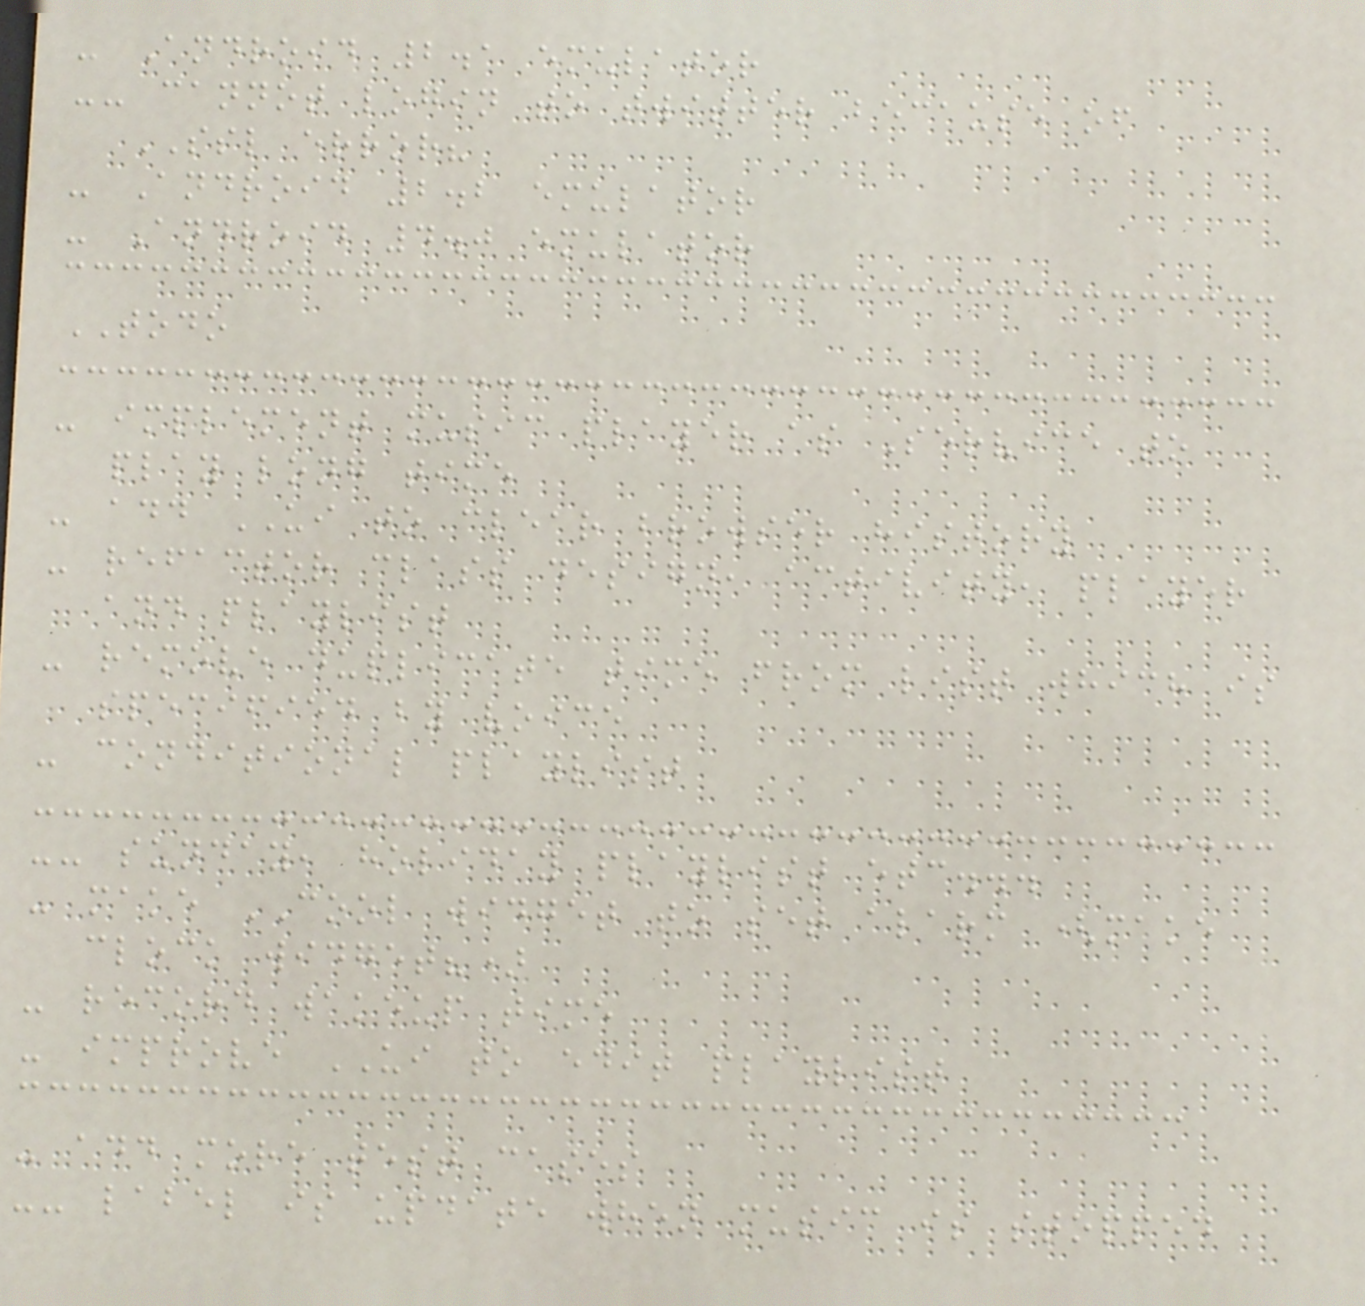- Android 2.1 emulator
-- cannot login to twitter because of
SSL error?
- Android 2.2 emulator
- Android 4.0 emulator
TODO
- implement music player as Service to
play long time
- add UI to clear browser history
- refactor class design, activity, player
and playlist
- remove duplicate time from list which is
specified by voice
- conditional playlist
-- sunday, holiday playlist etc...
- make COOL widget to set alarm (make
clock widget?)
- record wakeup time
- improve UI to edit playlist
- add more test cases
-- label is update when music is stopped
